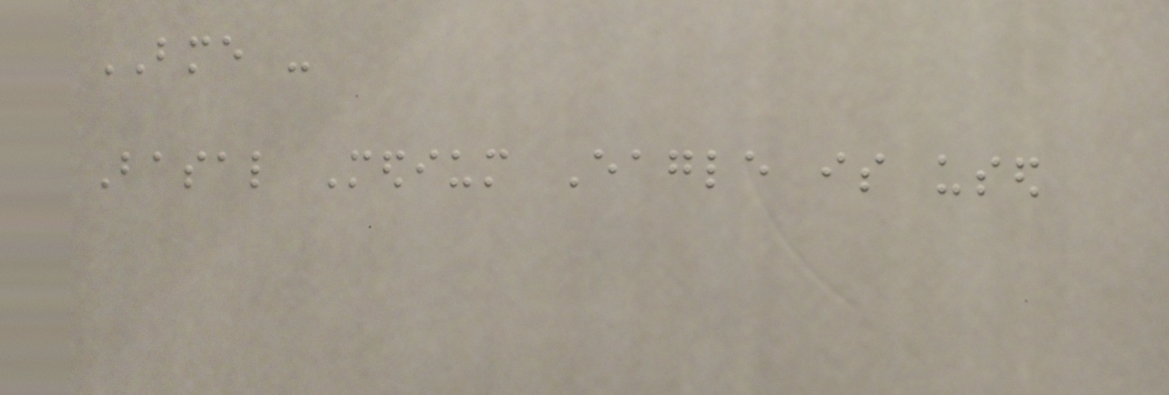BME -
Basal Medium Eagle is used
